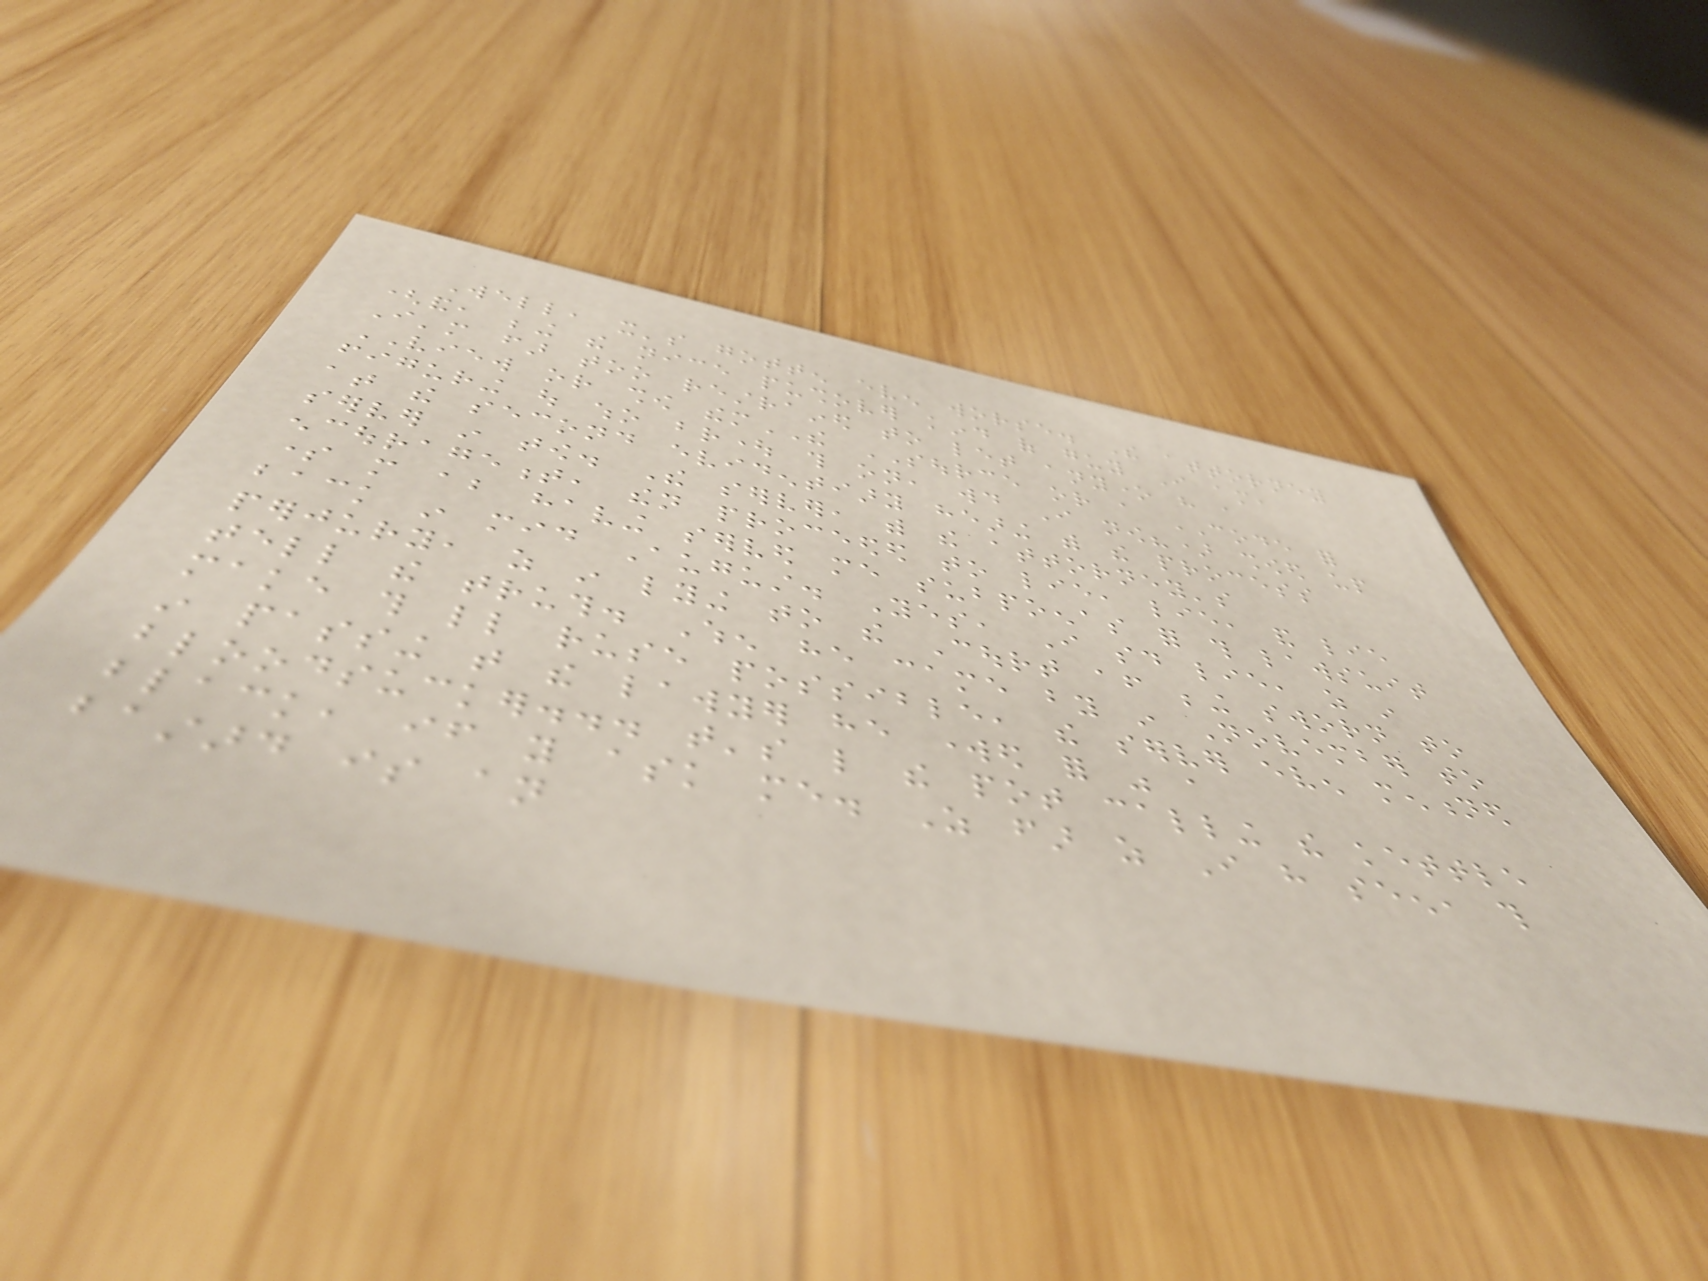Well, it's gotten even worse. The attorney
(and, being the nice pushover kind of guy I am,
I'm far too restrained to let anyone have a
VIEW or show themTHE SOURCE or a CODE for
figuring out who brought this on, would I now?) showed up
at the second evidentiary hearing with the process
server in tow. The server, with the attorney's
encouragement, then proceeded to lie, lie, and lie
some more about having served me subpoenas for this lawsuit
back in mid August. Yes, I said lie, as in
perjury, as in lying to the Court after being sworn to
tell the truth. When he came by in November to
make this little ruse possible, the server even mentioned
in passing that the lawyer he worked for was a
bloodsucker... that's like the pot calling the kettle
black, if you ask me. As far as I have seen, this
bastard is an
